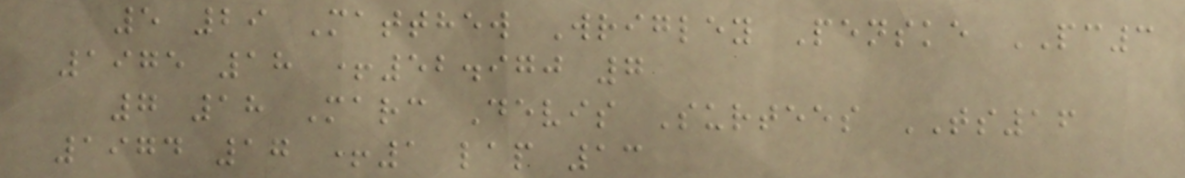5 29 Matthew Wrigley Penske PC3
1975 18 +52.970 7
7 18 Marc Devis Surtees TS16
1974 17 +1 lap 13
